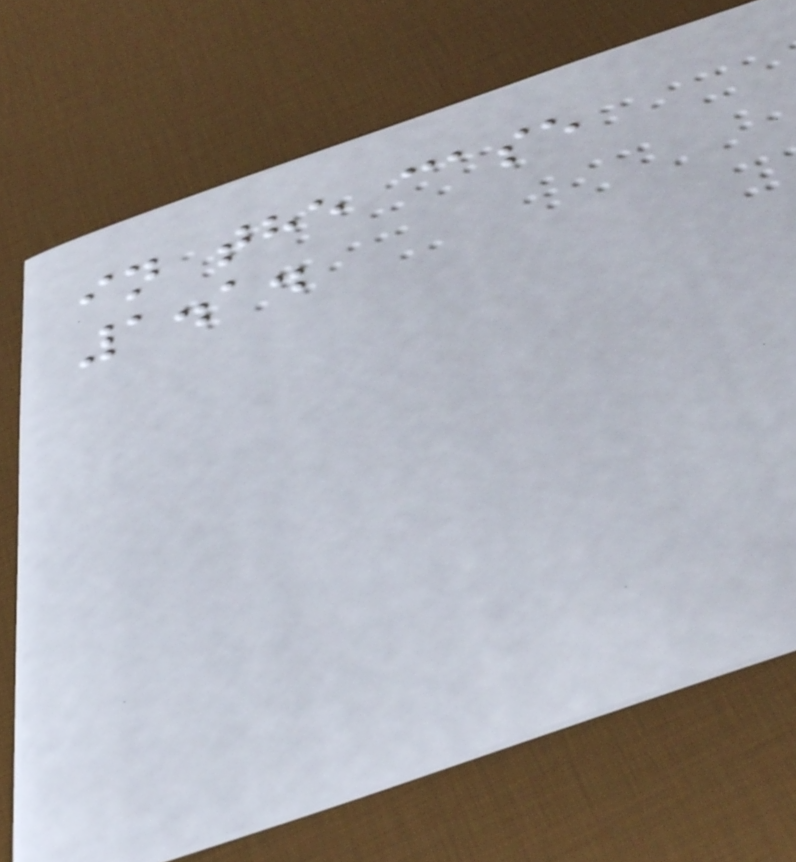in the case
1.1.
